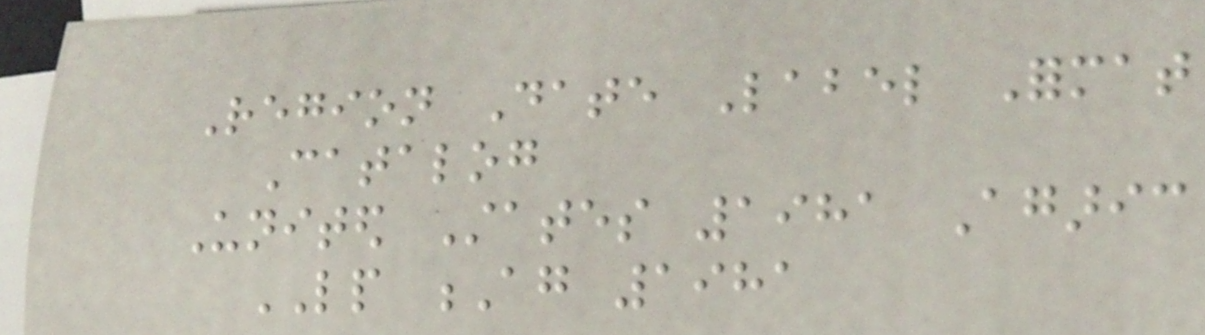Region Date Label Format
Catalog
United States 1981 Agaric
LP Ag 1981
